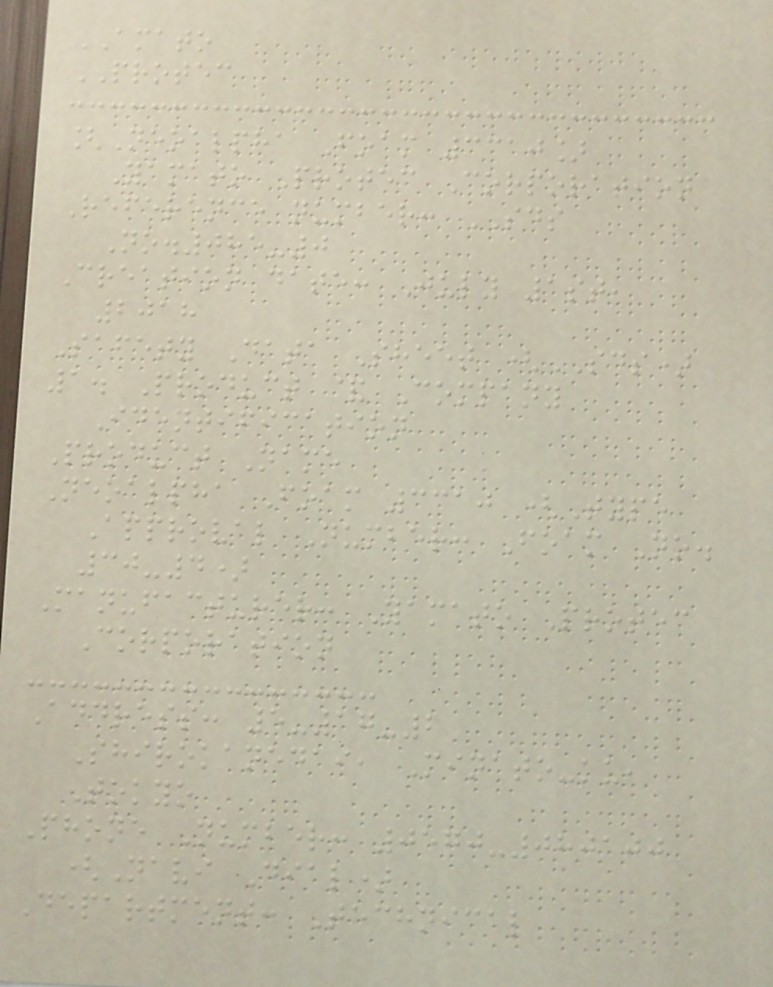AMATO
PROTEC
[Neoalpha Foam 3310]
Yamato Protec Corporation
Reference number: SDS
No.085-0
Creation date: July 1st,
2018
Safety Data Sheet (SDS)
1. Product & Company
Identification
Product Name
Neoalpha Foam 3310 (Type
Approval Number: Foam No.
30-4)
Manufacturer: Yamato Protec
Corporation
Address: 5-17-2
Shirokanedai, Minato-ku,
Tokyo
Phone Number: 0570-080100
(Navi Dial)
Department: Technical
